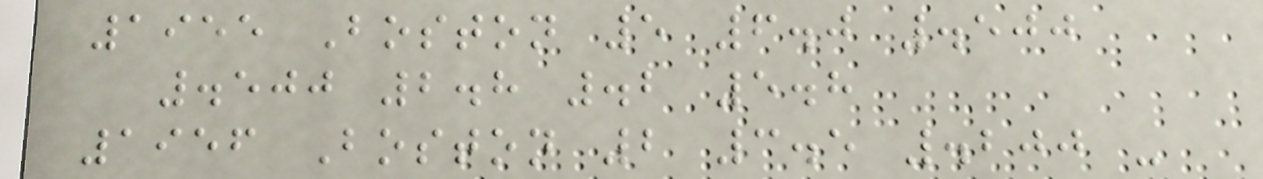1955 Boston 5 6.0 .500
.500 2.8 .2 5.8
1956 Boston 2 3.5 .200 -
